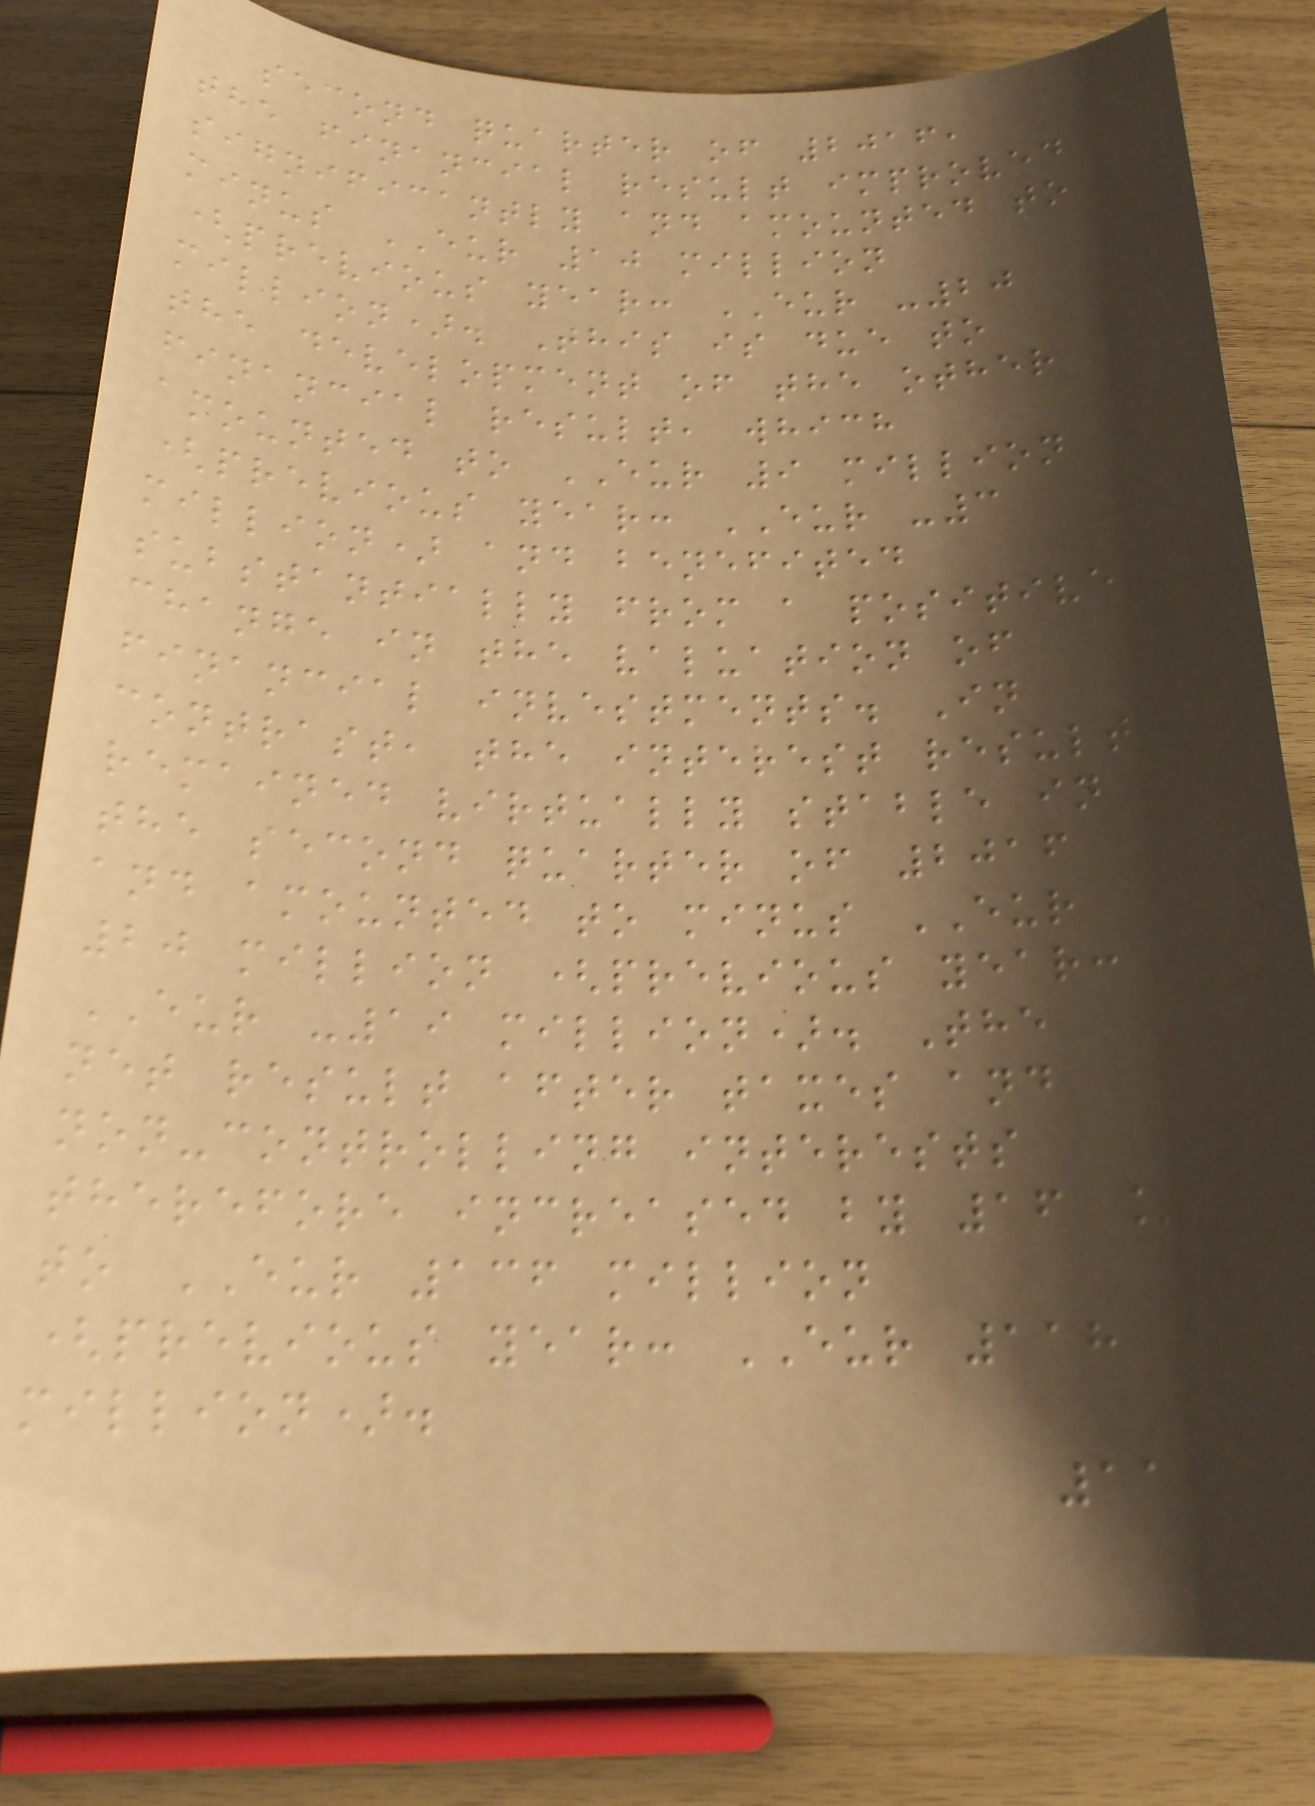second quarter of 2016,
the financial result improved
significantly and amounted to
minus EUR 10 million
(previous year: EUR -20
million). This is due to
the development of the other
financial result, which
amounted to EUR 9 million
(previous year: EUR -3
million) and benefited
substantially from a positive
change in the valuation of
financial investments. In
contrast, the interest result
remained virtually stable in
the second quarter of 2016
and amounted to minus EUR
20 million (previous year:
EUR -19 million). The
net result after taxes and
non-controlling interests
therefore increased by 16 %
to EUR 136 million
(previous year: EUR 118
million).
119
